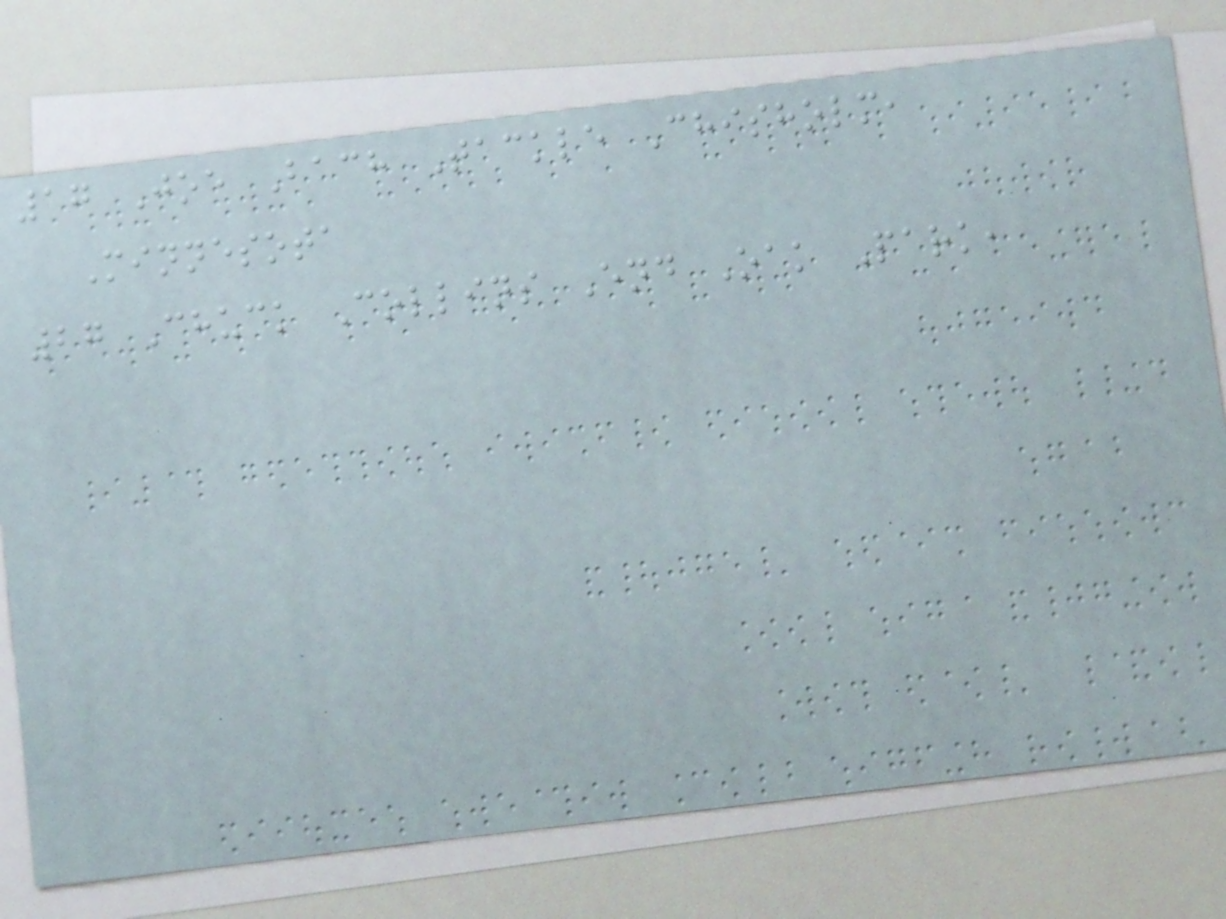17 Joe Bach Tackle Chisholm,
Minnesota
27 Chuck Collins End Oak Park,
